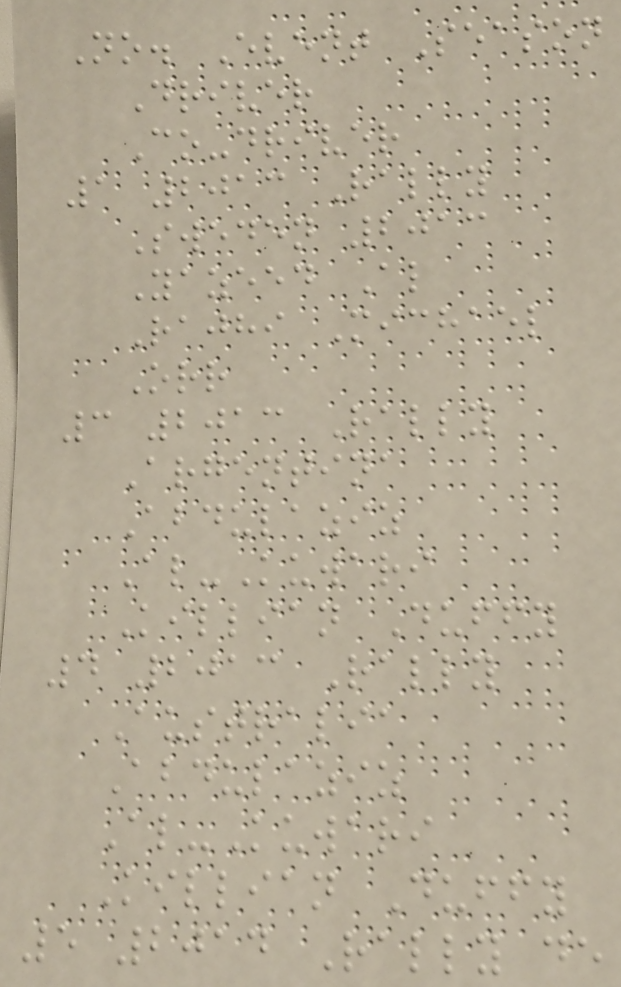No. Event Season
Driver
Co-driver
1 2013 Rally
Sweden 2013
Yazeed Al
Rajhi Michael
Orr
3 2013 Rally
Argentina
Abdulaziz
Al-Kuwari
Killian Duffy
4 2013 Rally
Australia
Abdulaziz
Al-Kuwari
Killian Duffy
5 2014 Rally de
